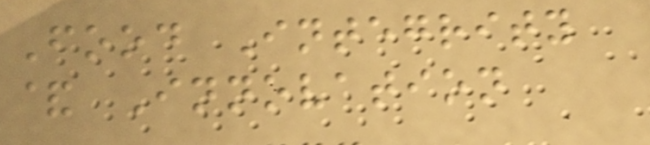Food Integrity
& Innovation
